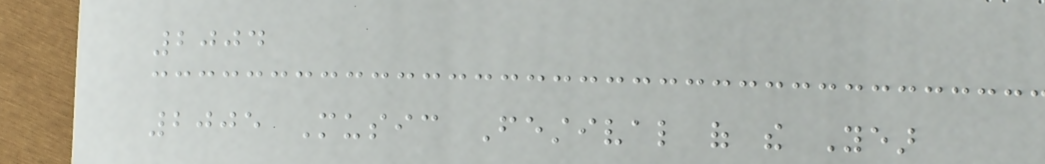2004
2005 Music Festival of the Year
